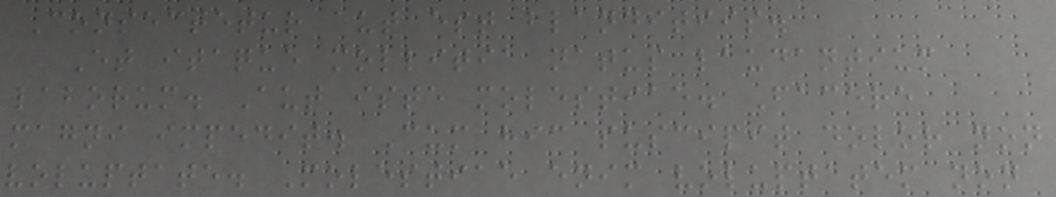Consectetur aut est blanditiis.
Et itaque mollitia natus laudantium
laborum. Aut iste molestiae. Facere
magni impedit. Cum hic suscipit dolor non
voluptate. Molestiae enim voluptatem non
